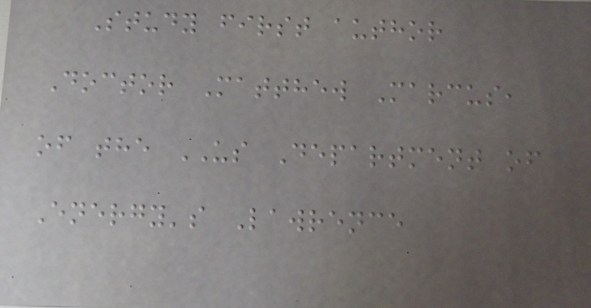Study first author
Doctor Matthew Marcus,
of the US Department of
Energy's Lawrence
